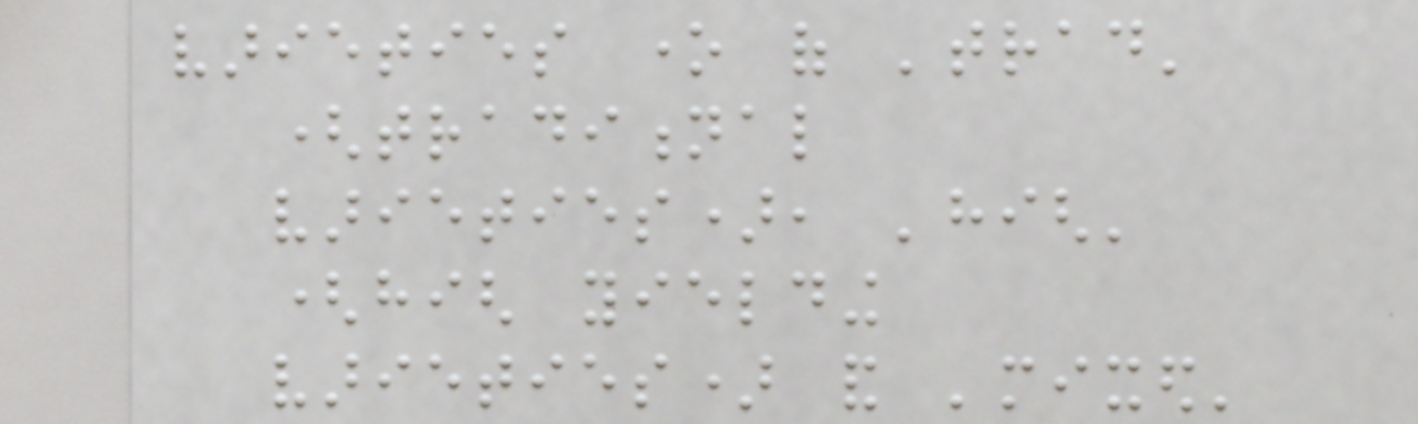varieties one of 'trad'
(traditional
varieties), 'high'
(high yielding
varieties) and 'mixed'
